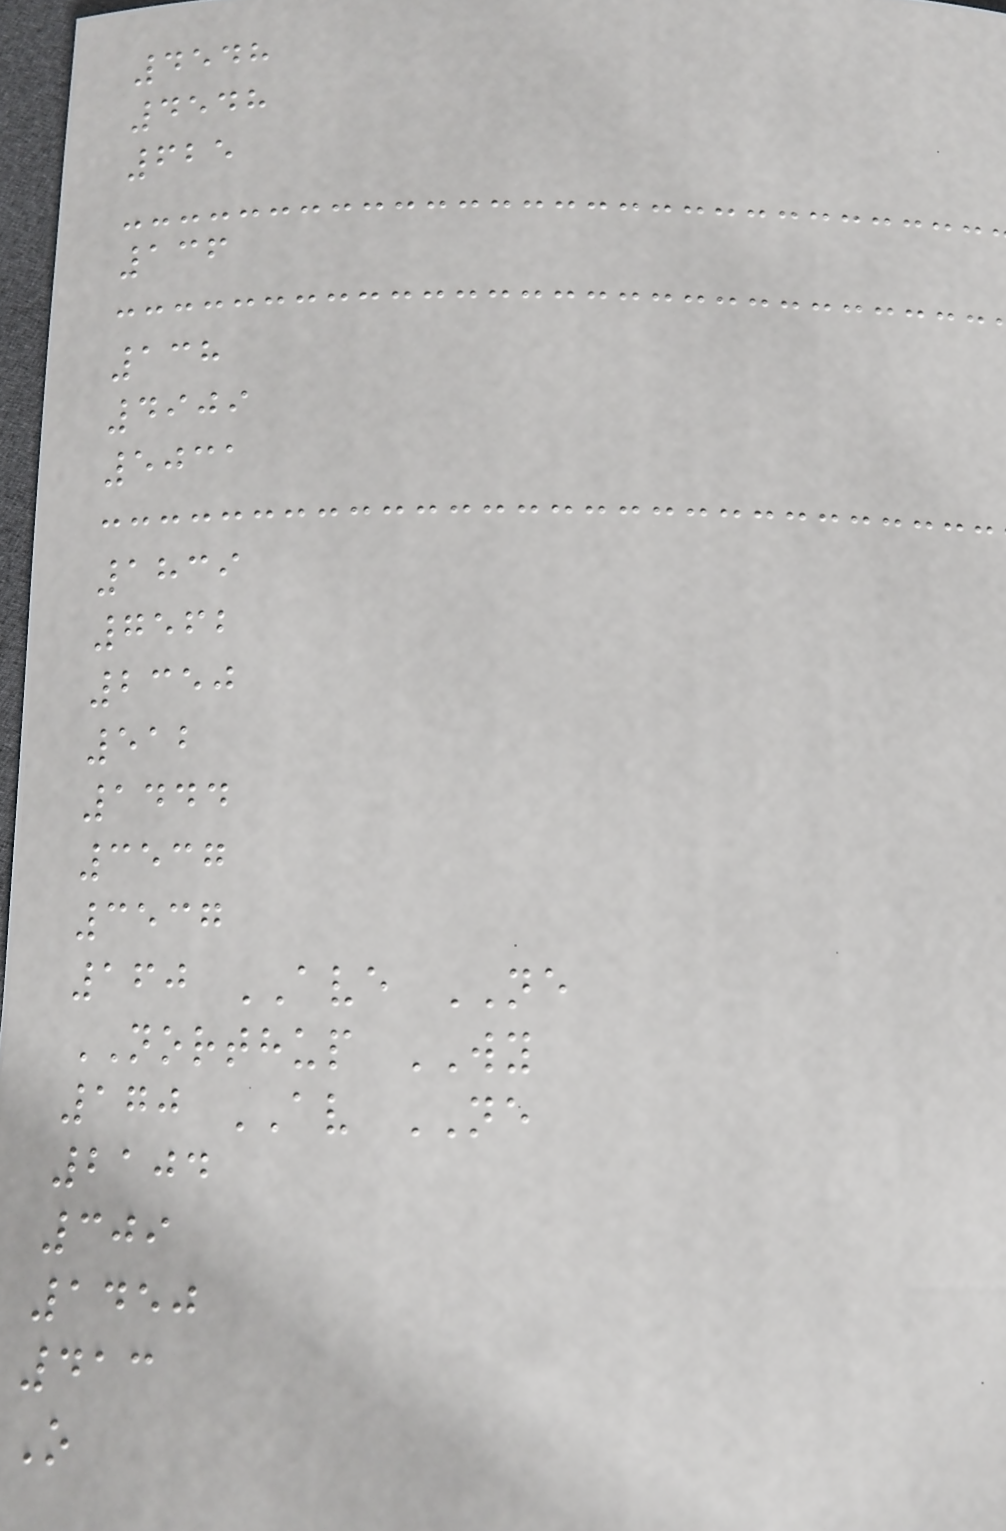4548
4548
625
136
138
4909
5031
1839
7562
2350
512
1444
3537
3537
160 AVE NE
NORTHUP WY
170 AV NE
2104
309
1450
413
O
